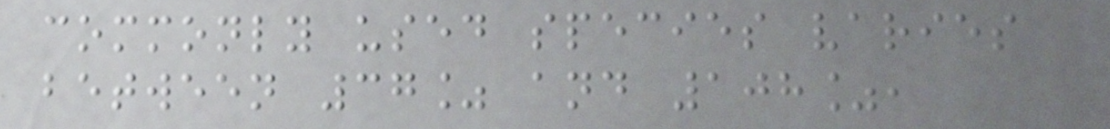commonly used species varies
between 37% and 108%,
